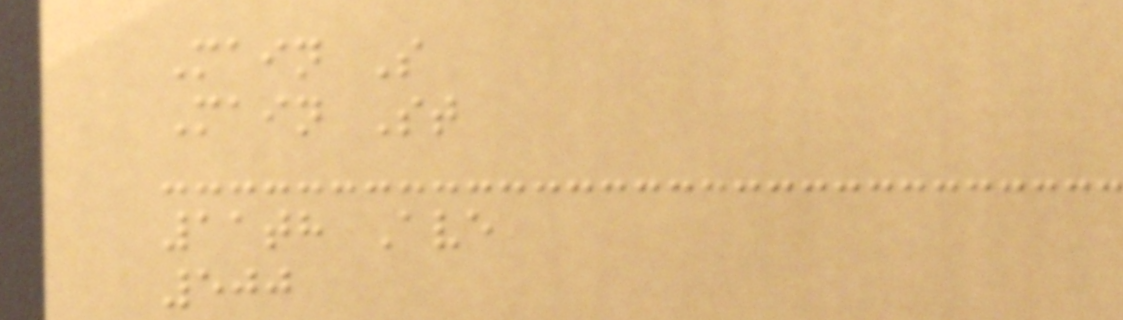Main S
Main St
11th Ave
500
